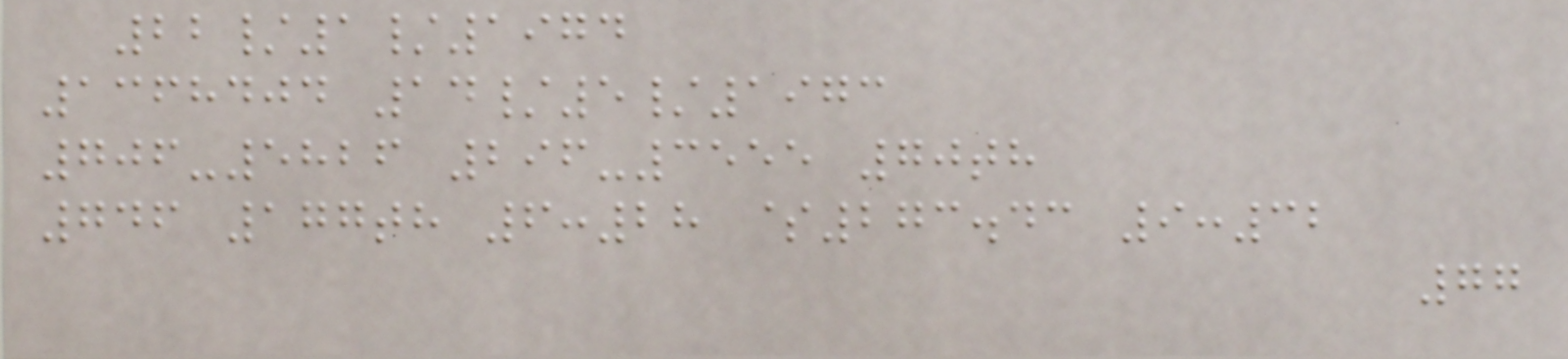22/1/1974
1368404 14/5/1973
706-5826 296-3555 70th
746 177th 6:28 $273.43 9:32
77
